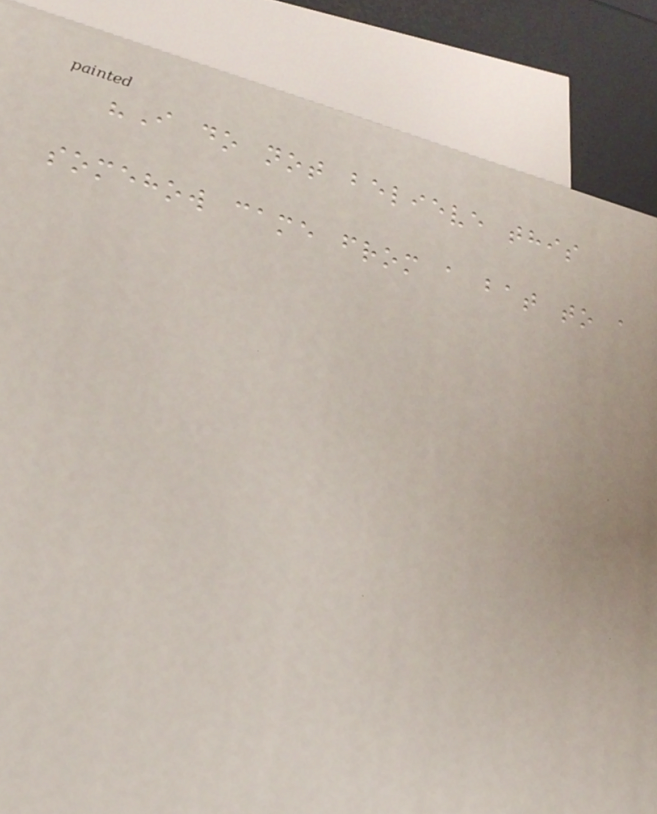"I do not believe this
somehow came from a bat to a
